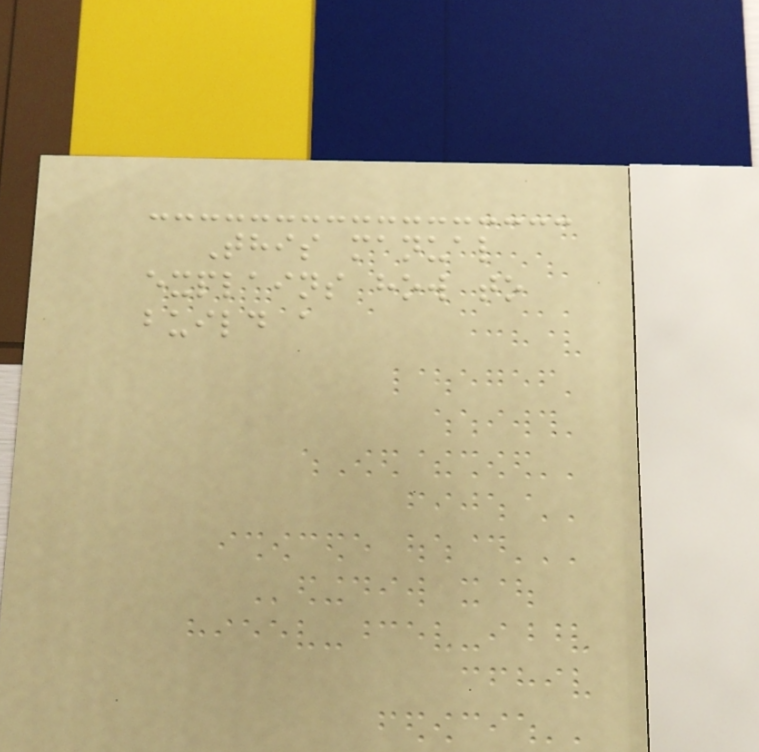This manual
explains how to
build a
